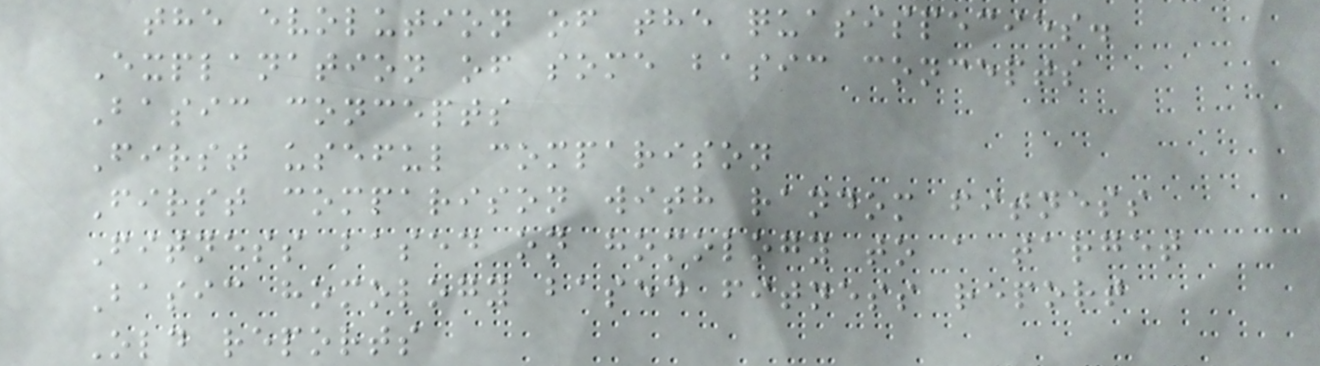the evolution of the quasispecies.
Explanation of some basic concepts
Basic concepts
First useful comparison
First comparison with random fitness
Fitness based on homology to a target
Basic homology based fitness report
Old reports
